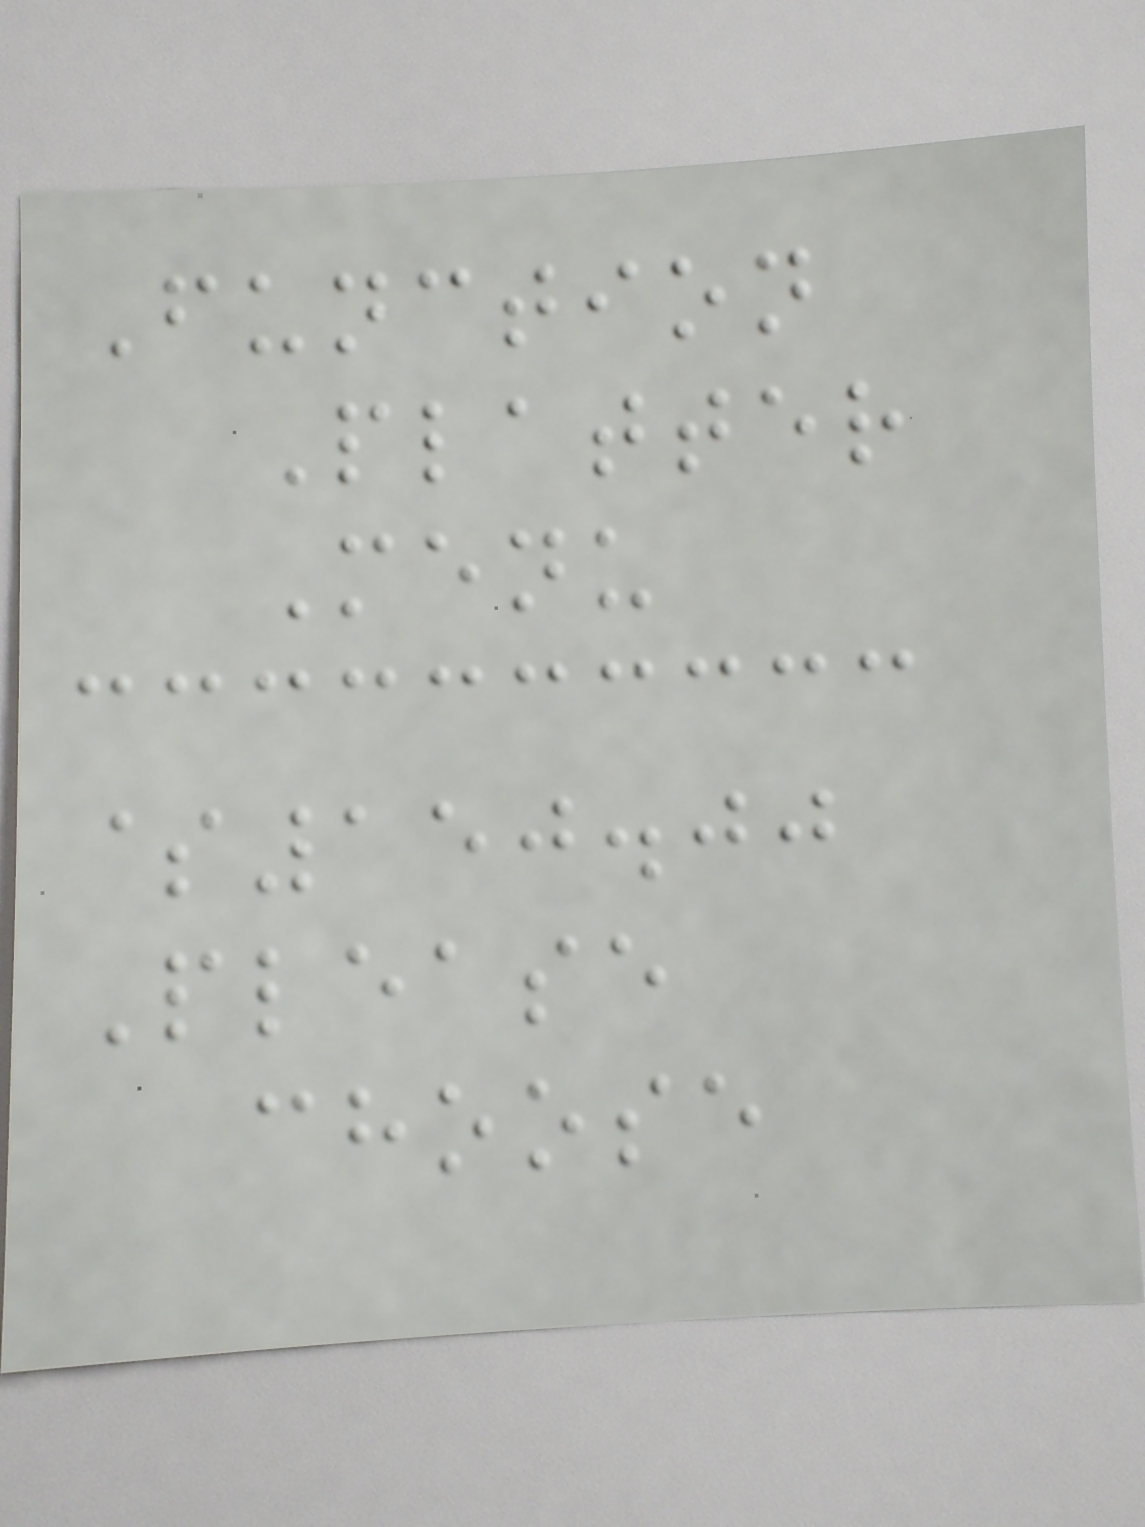Function
Platter
Menu
$150.00
Please
choose
